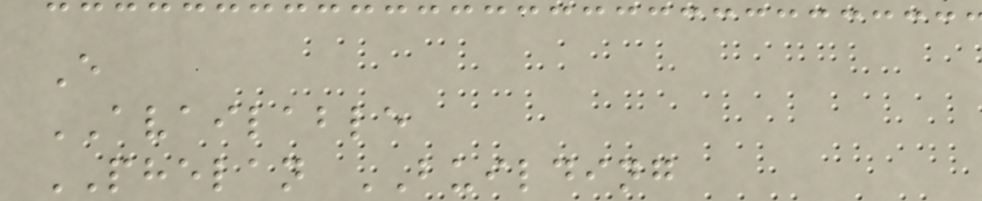E
AVAILABLE
PHELAN BUILDING
